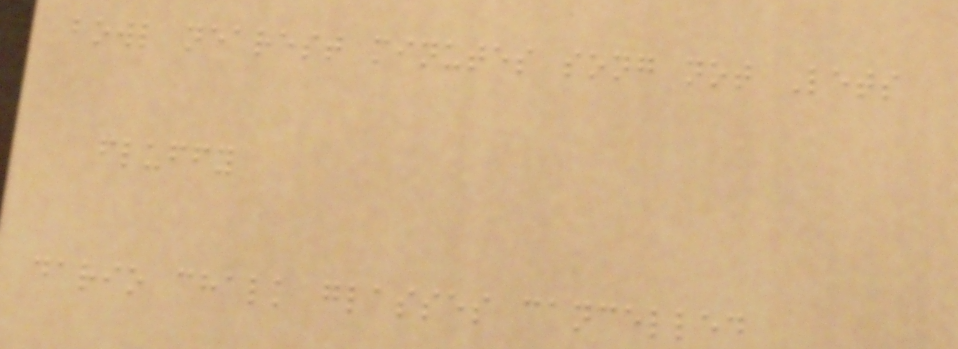bowl nearest minutes song not Lets
fluffy
dario chalk glasses cancelled
